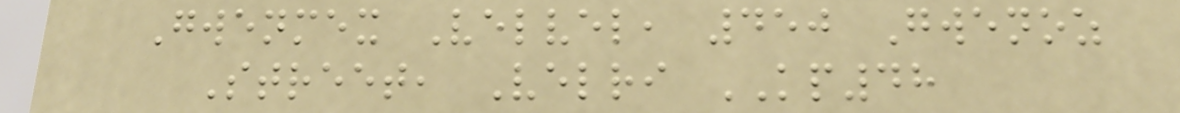Gwenmex Velvel, 450 Gwenoz
Street, Velri KP48
